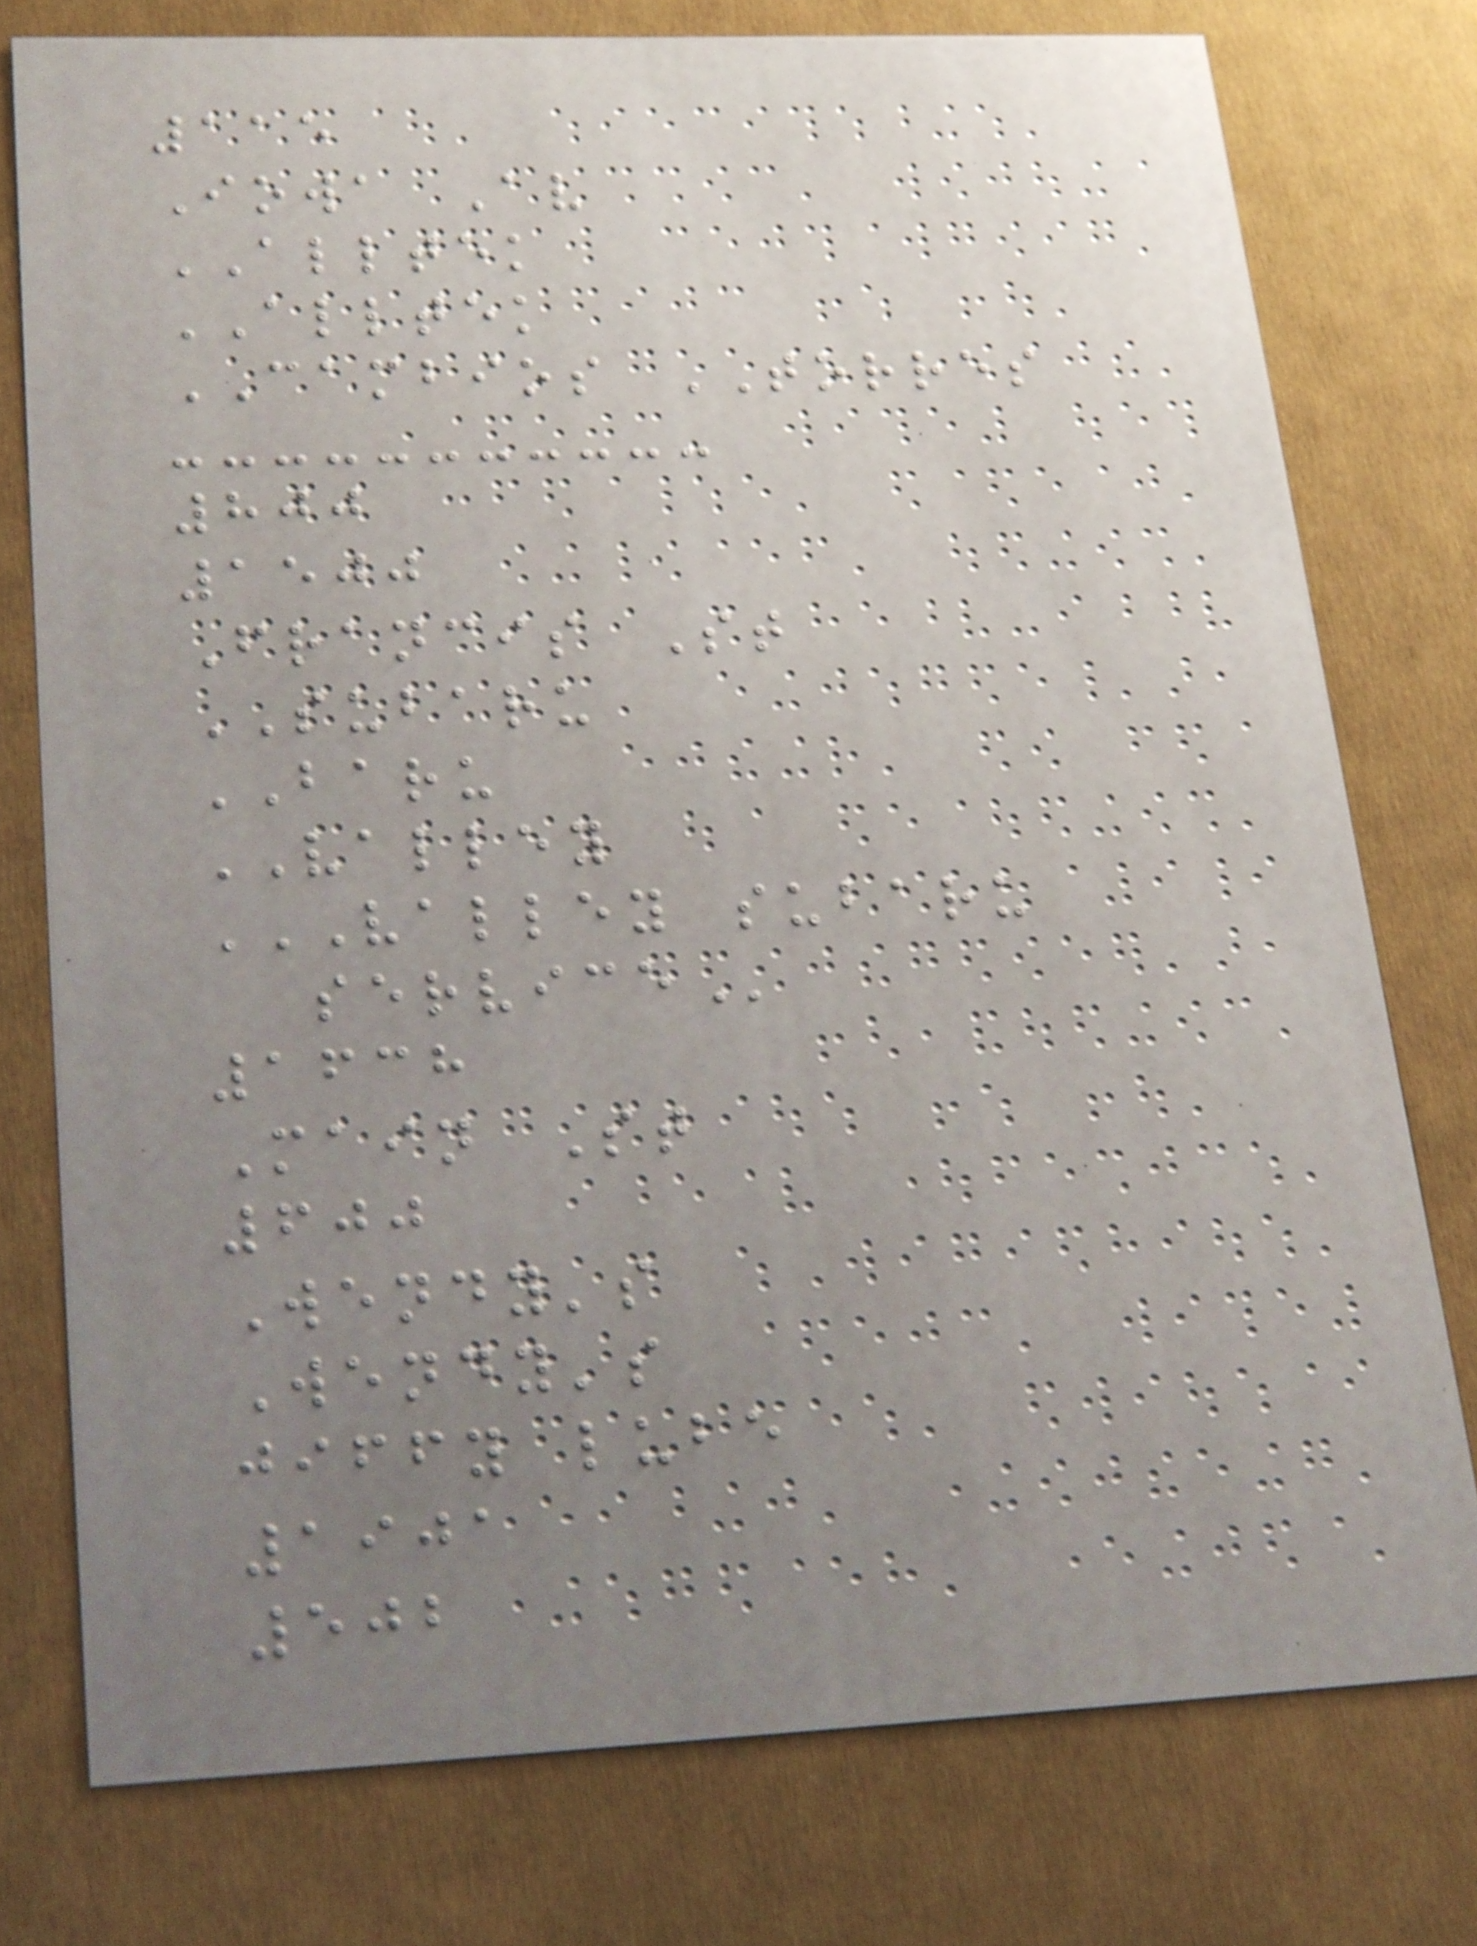115
Iowa Av
ALLTEK
ALLTEK
CAMBIOS TORRES
800
1500
Francis St
SUBARU
BARU
VALLEY
VALLEY SUBARU
SERVICE
1638
Main St
600
Wendy's
Wendy's
jiffy lube
1901
502
